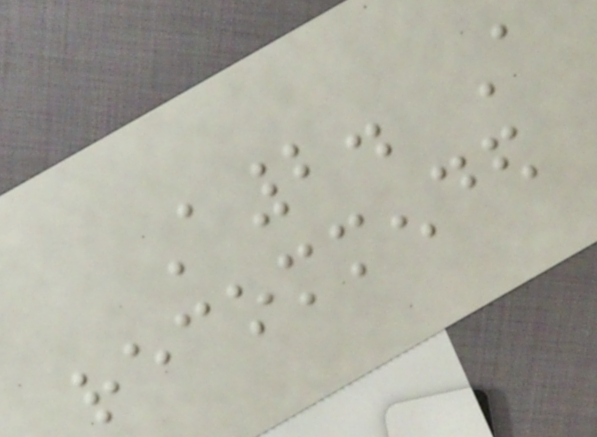A2. A
recommended
